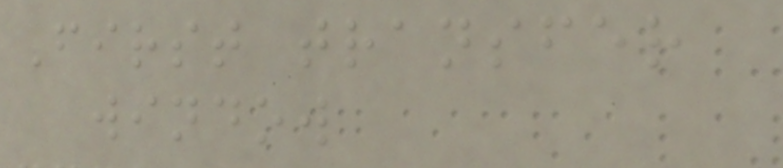First transfer
window
